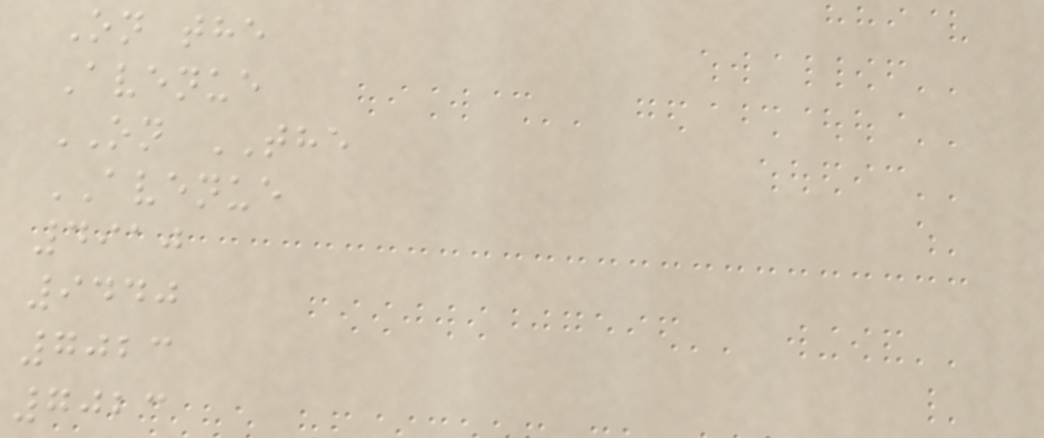On the
Avenue
ON THE
AVENUE
4910
9440
7023
7023
